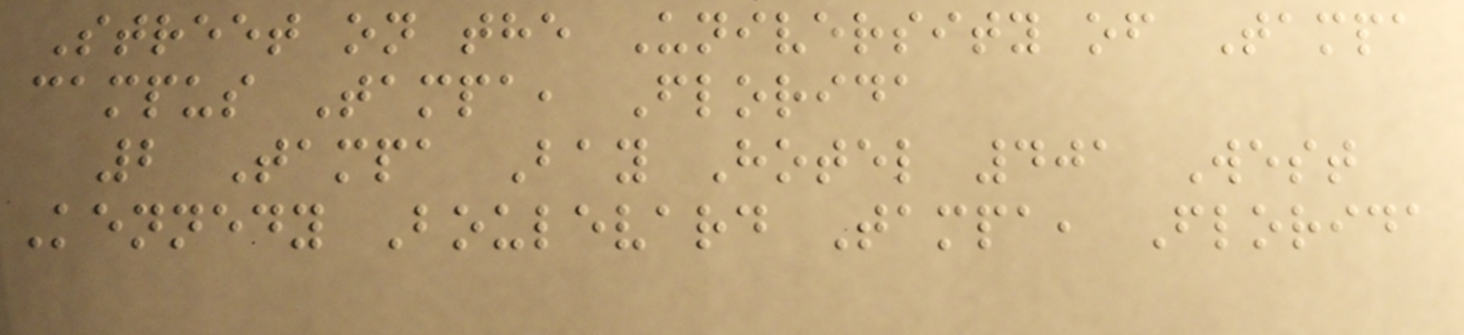Street on the University of Tampa
campus Tampa, Florida
2 Tampa Bay Hotel 401 West
Kennedy Boulevard Tampa, Florida
